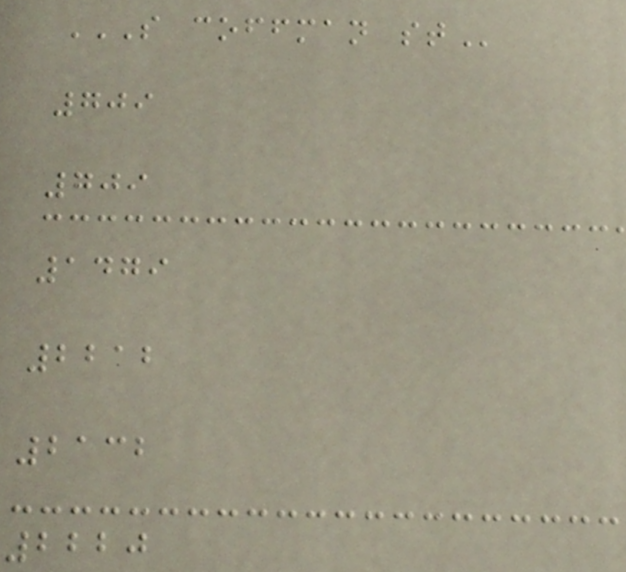S COFFMAN ST
709
709
1479
2212
2132
2220
